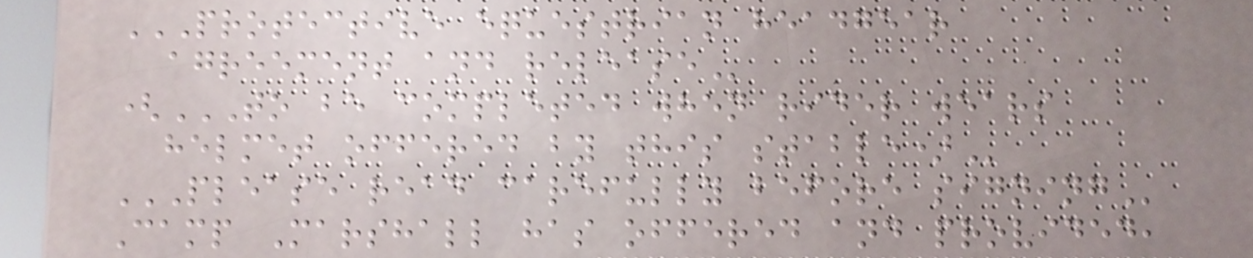PROTECTIVE EQUESTRIAN HEADGEAR
AGREEMENT AND RELEASE
(TO BE COMPLETED WHEN RIDER WEARS
HELMET OFFERED BY THIS STABLE)
PLEASE READ CAREFULLY BEFORE SIGNING
Camp Marshall has offered and provided,
